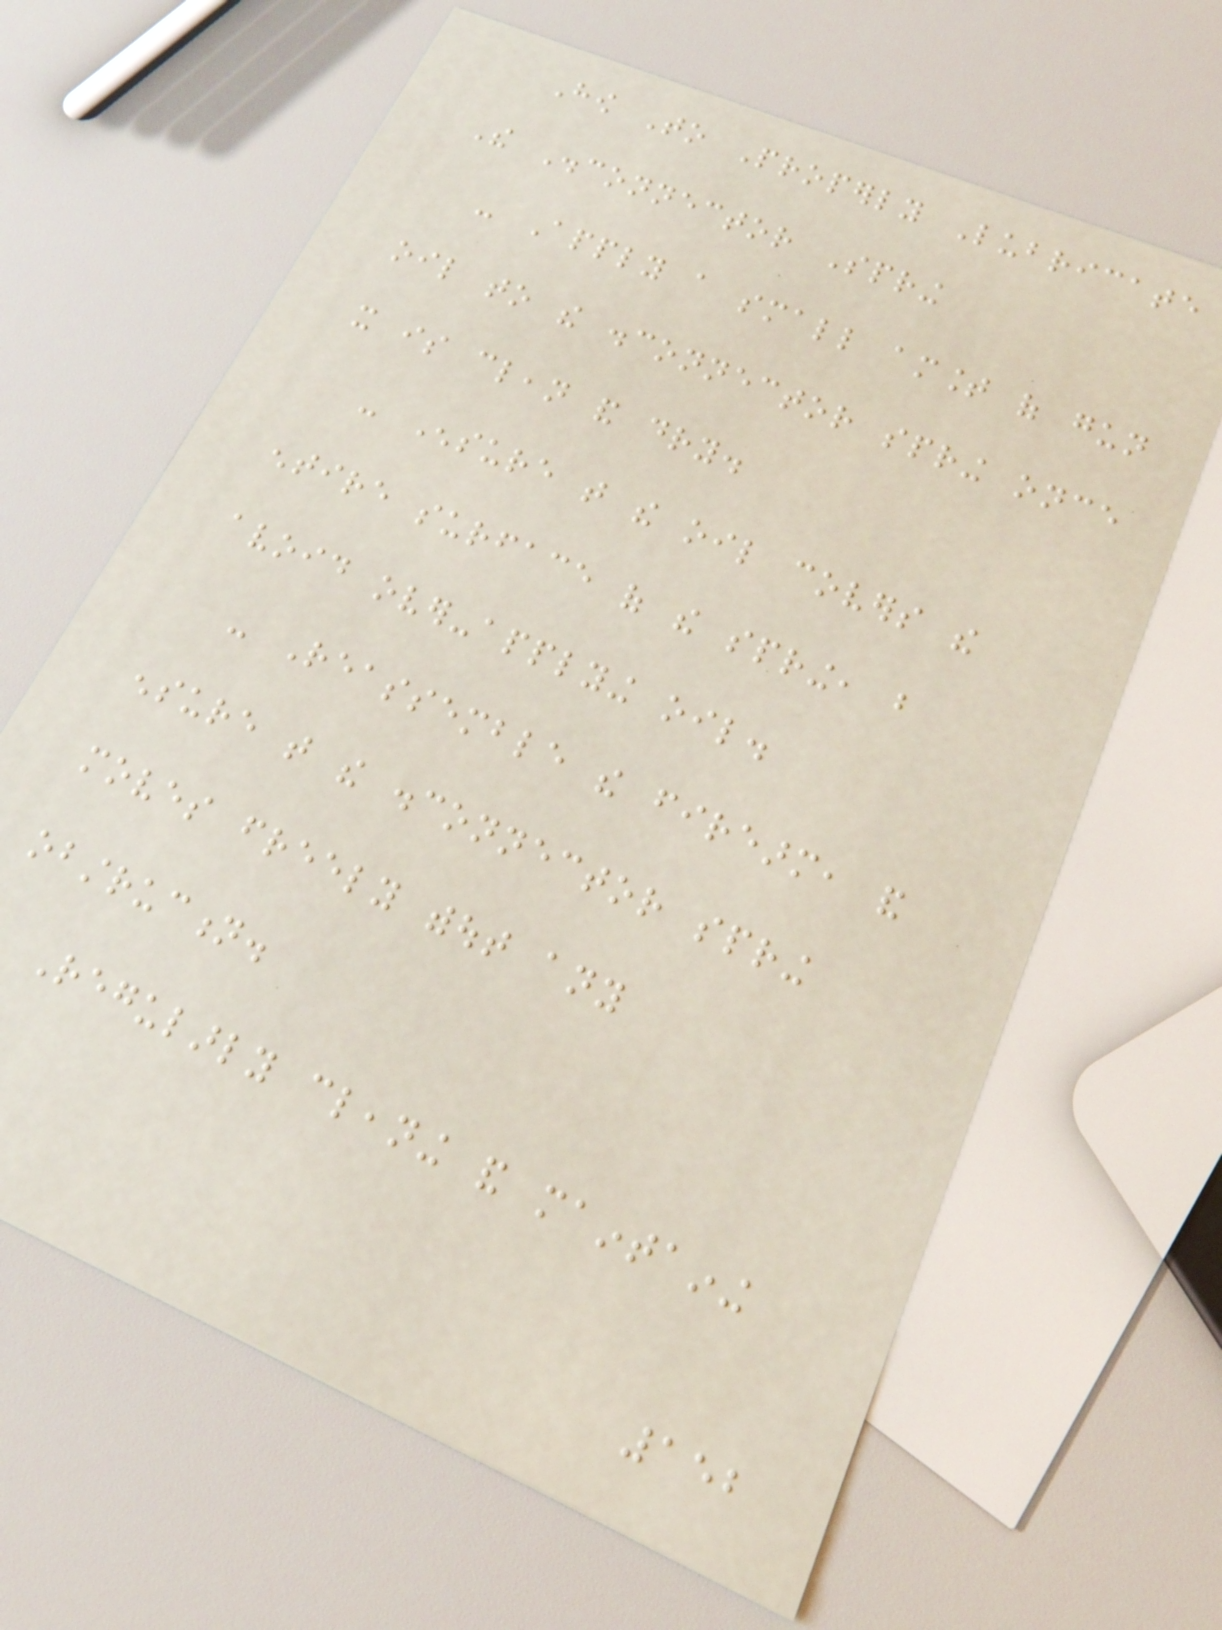How To Properly Lubricate
The Disconnector Spring
- Apply a small amount of gun
oil to the disconnector spring once
it is clean and dry.
- Ensure that the oil covers the
entire surface of the spring, but
avoid over-applying oil.
- Reassemble the firearm, and
ensure that the disconnector spring
moves freely without any
obstruction.
Regularly cleaning and maintaining
152
